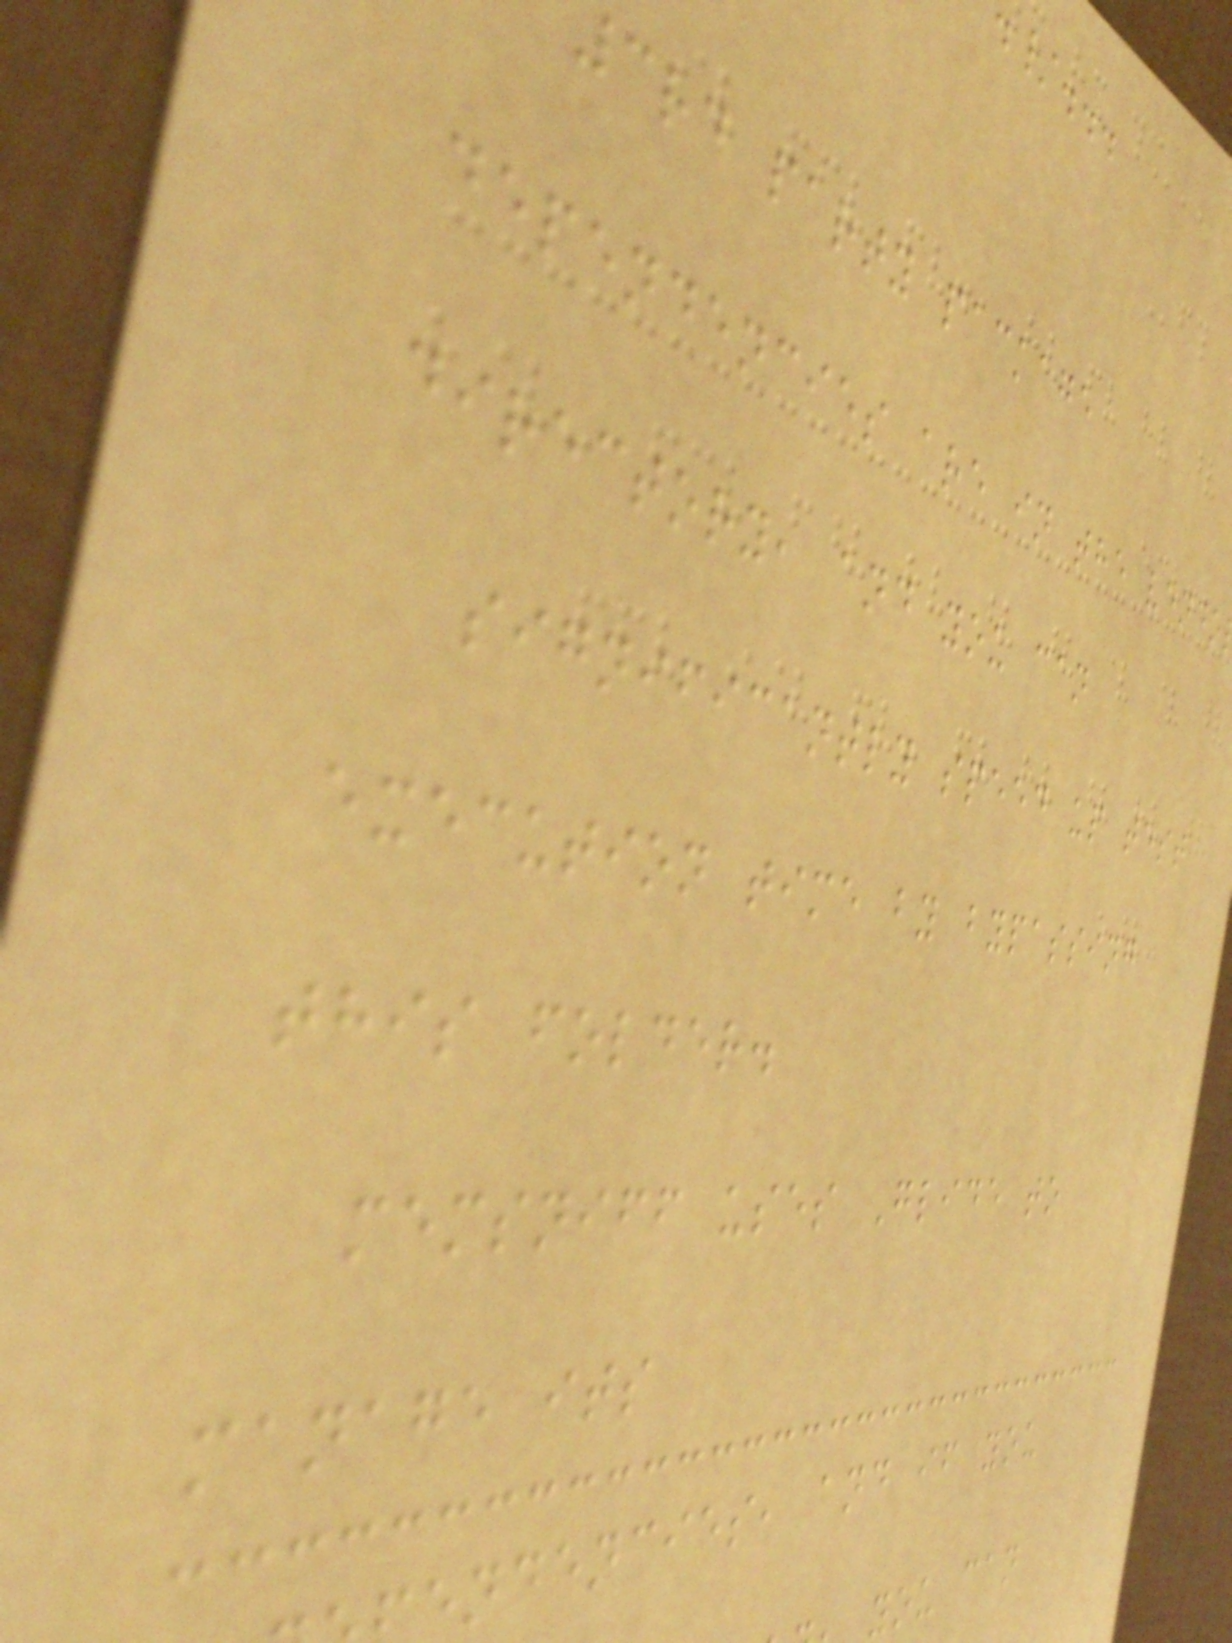/...
3rd party package
dependencies are in the vendo
directory, and you can
significantly speed up test
execution time by bypassing
this folder.
memsniff uses Glide to
manage its
endencies, and if you
you can
